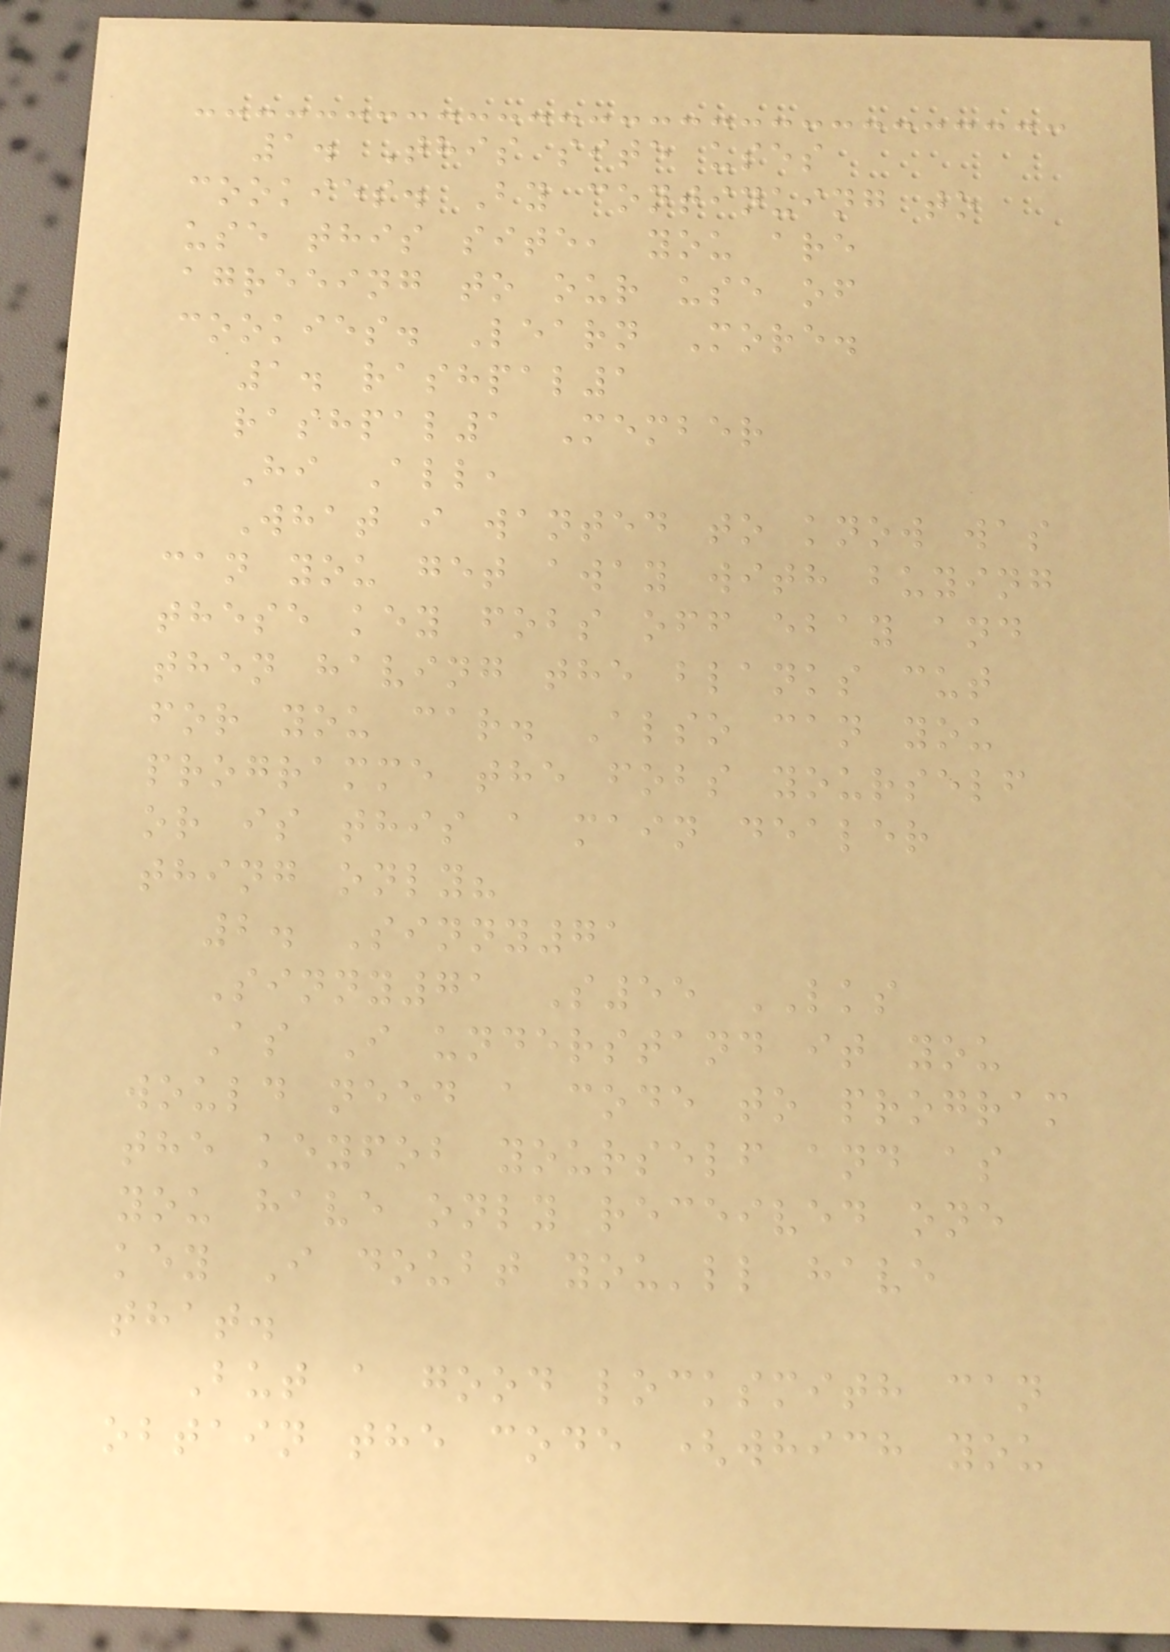1. This site uses
cookies. By continuing to
use this site, you are
agreeing to our use of
cookies. Learn More.
1. rashpal1
rashpal1 Member
Hi All,
What i wanted to know was
can you get away with buying
these key fobs off ebay and
then having the blanks cut
for you car. Also can you
programme the fobs yourself
or is this a main dealer
thing only?
2. Sinny71
Sinny71 S55 LKS
As I understand it you
would need a code to program
the keyfob yourself and as
you have only received one
key I doubt you'll have
that.
But a good locksmith can
obtain the code (which you
